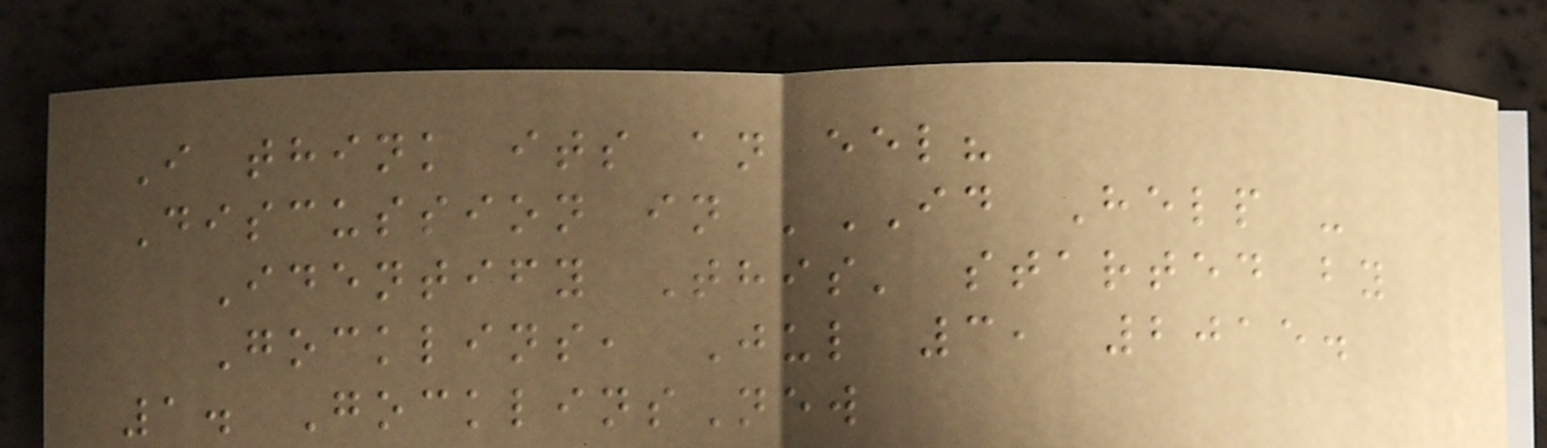I think its an eel?
Discussion in 'ID Help -
Identify This' started by
Gocklins, Jul 3, 2015.
1. GocklinsNew
